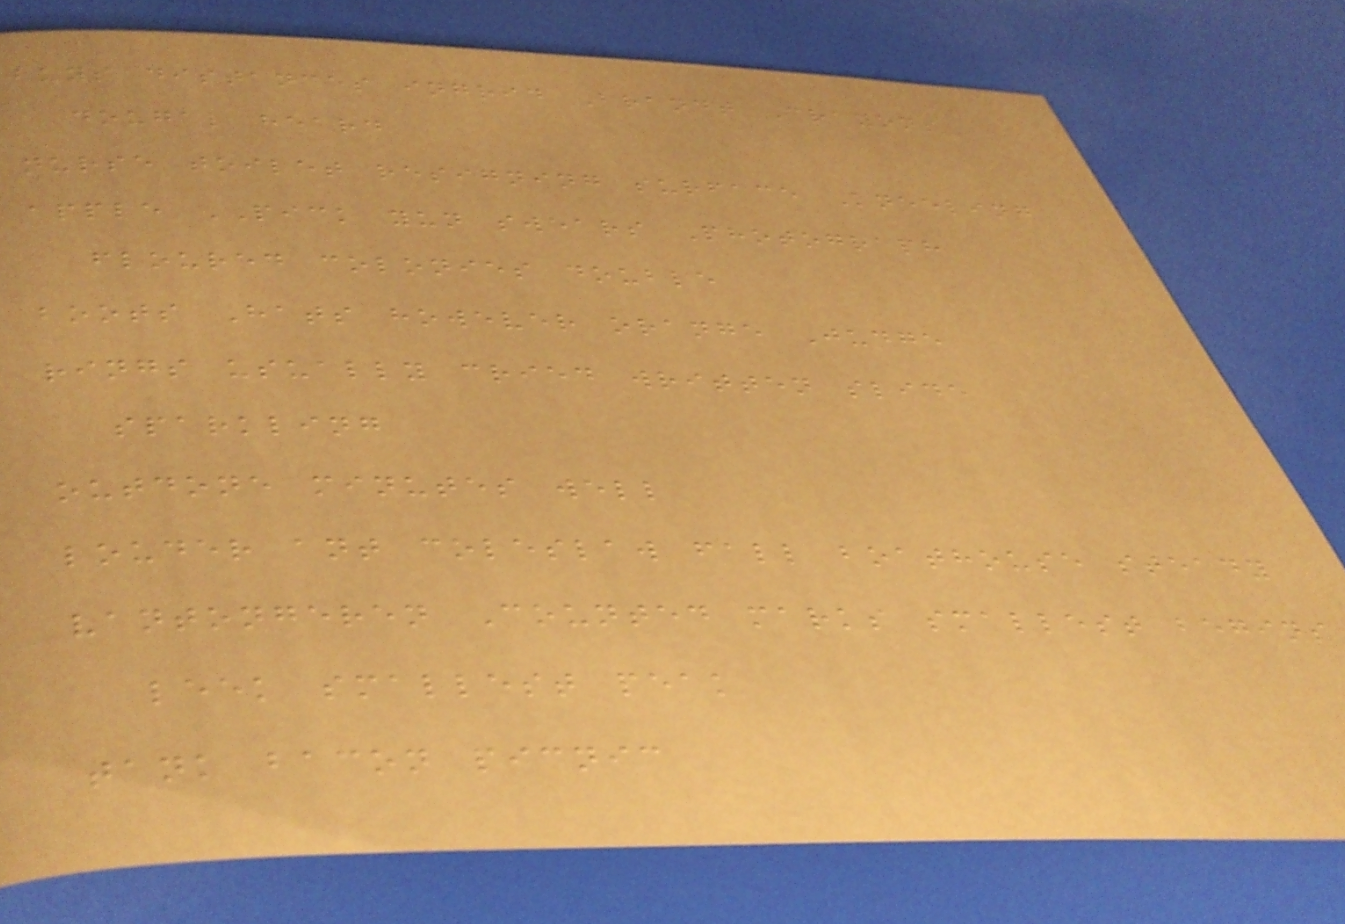buys distances ingrid Brandt Crayons
dougal heard
nurse toilet resigning surface Kneeling
apple PICK yun swears Photograph
floured colonies double
boots Hats however orange Judge
rings usually cried written slide
sparkling
outdone minutes well
louder ant coleslaw fall boathouse steady
vantongeren Counted marks smallest begins
leek smallest peak
tank bacon picnic
